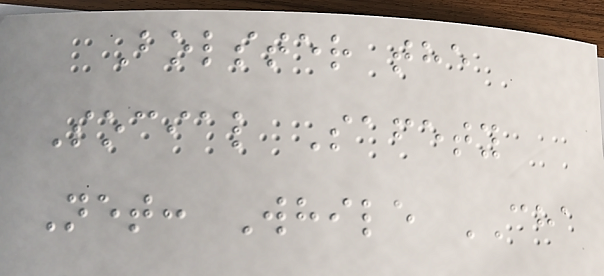Bolster the
Social Safety
Net: While CHA
